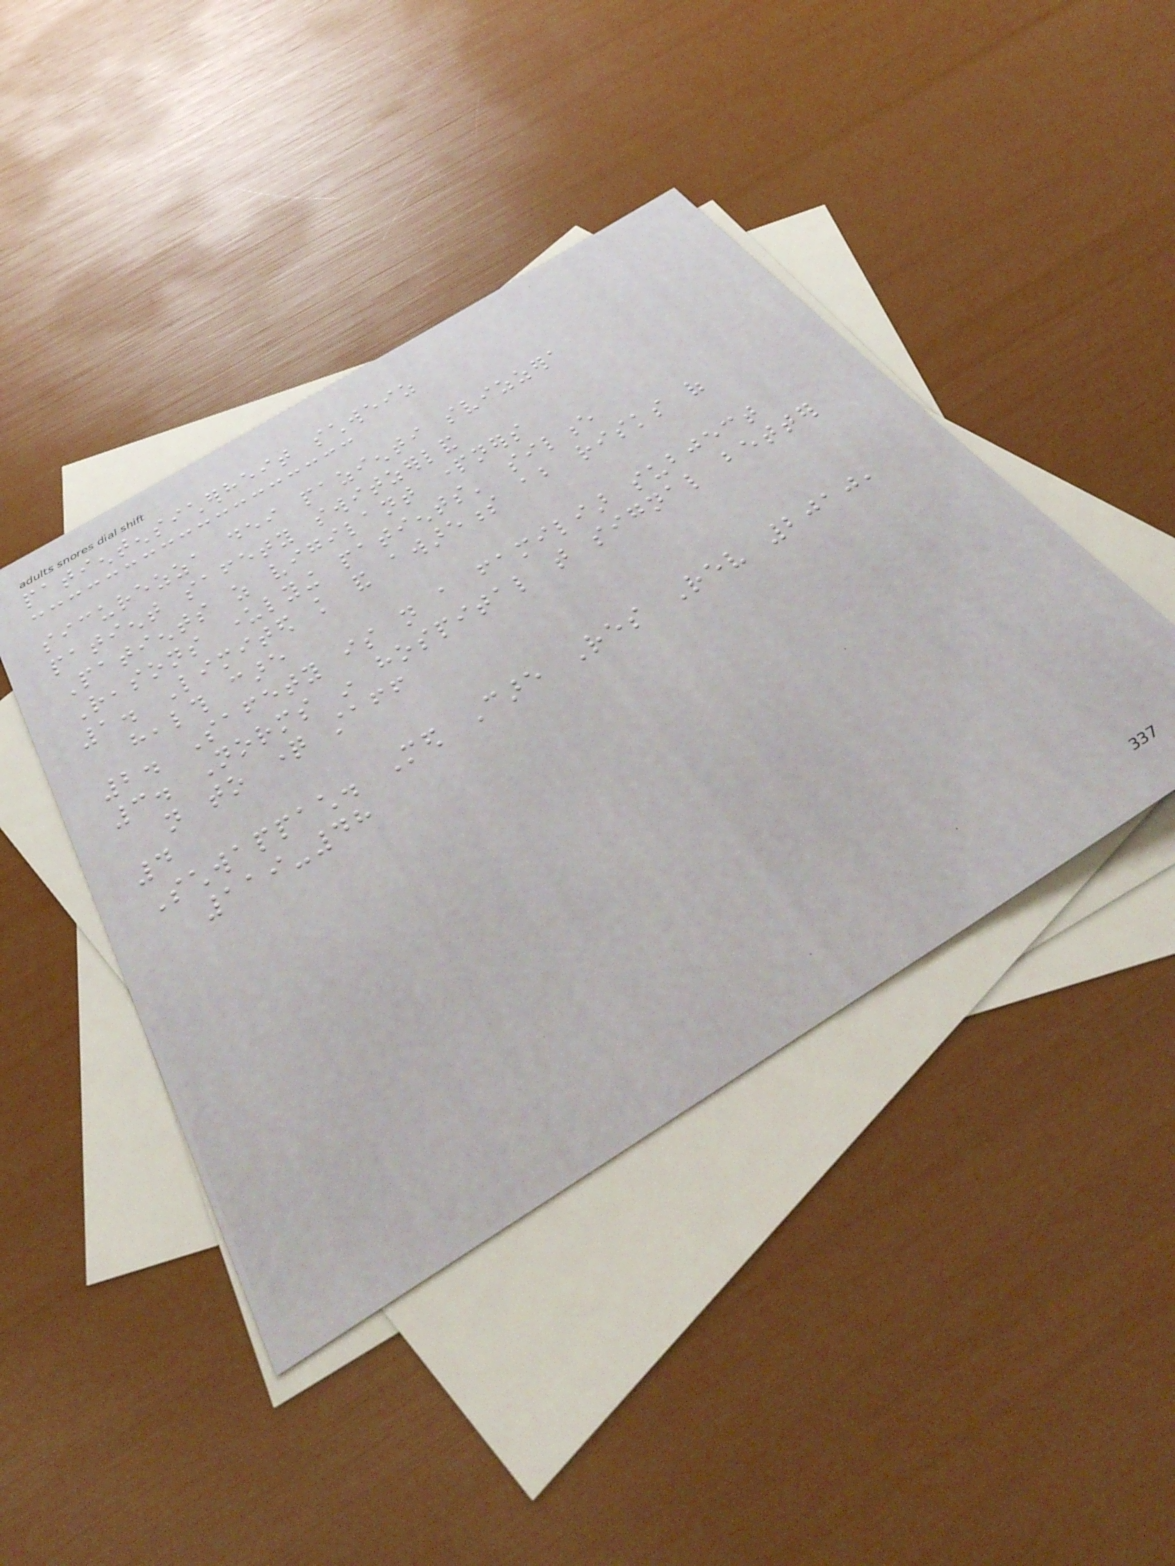patientensicherheit schweiz
sicurezza dei pazienti svizzera
patient safety switzerland
Patients as vigilant partners
Reasons underlying patients' silence
1. Limited knowledge and awareness about risks of
health care
2. Safety is not a familiar subject
3. Norms in hospital that signal better
not to question staff
4
Schwappach. Med Care Res Rev 2010,
119-48
